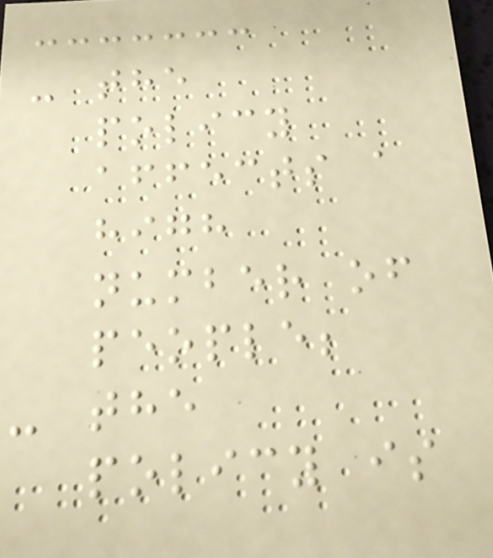- the
policy
affects a
high
number of
people;
- the
policy is
